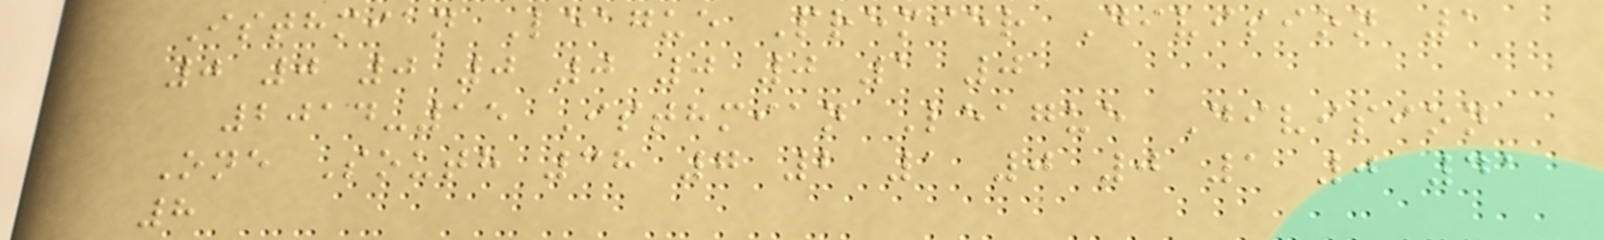Isthmian League Premier Division 1
0 0 0 0 0 0 0 1 0
2014-15 Isthmian League Division
One South 38 7 2 1 0 0 1 0 41
8
